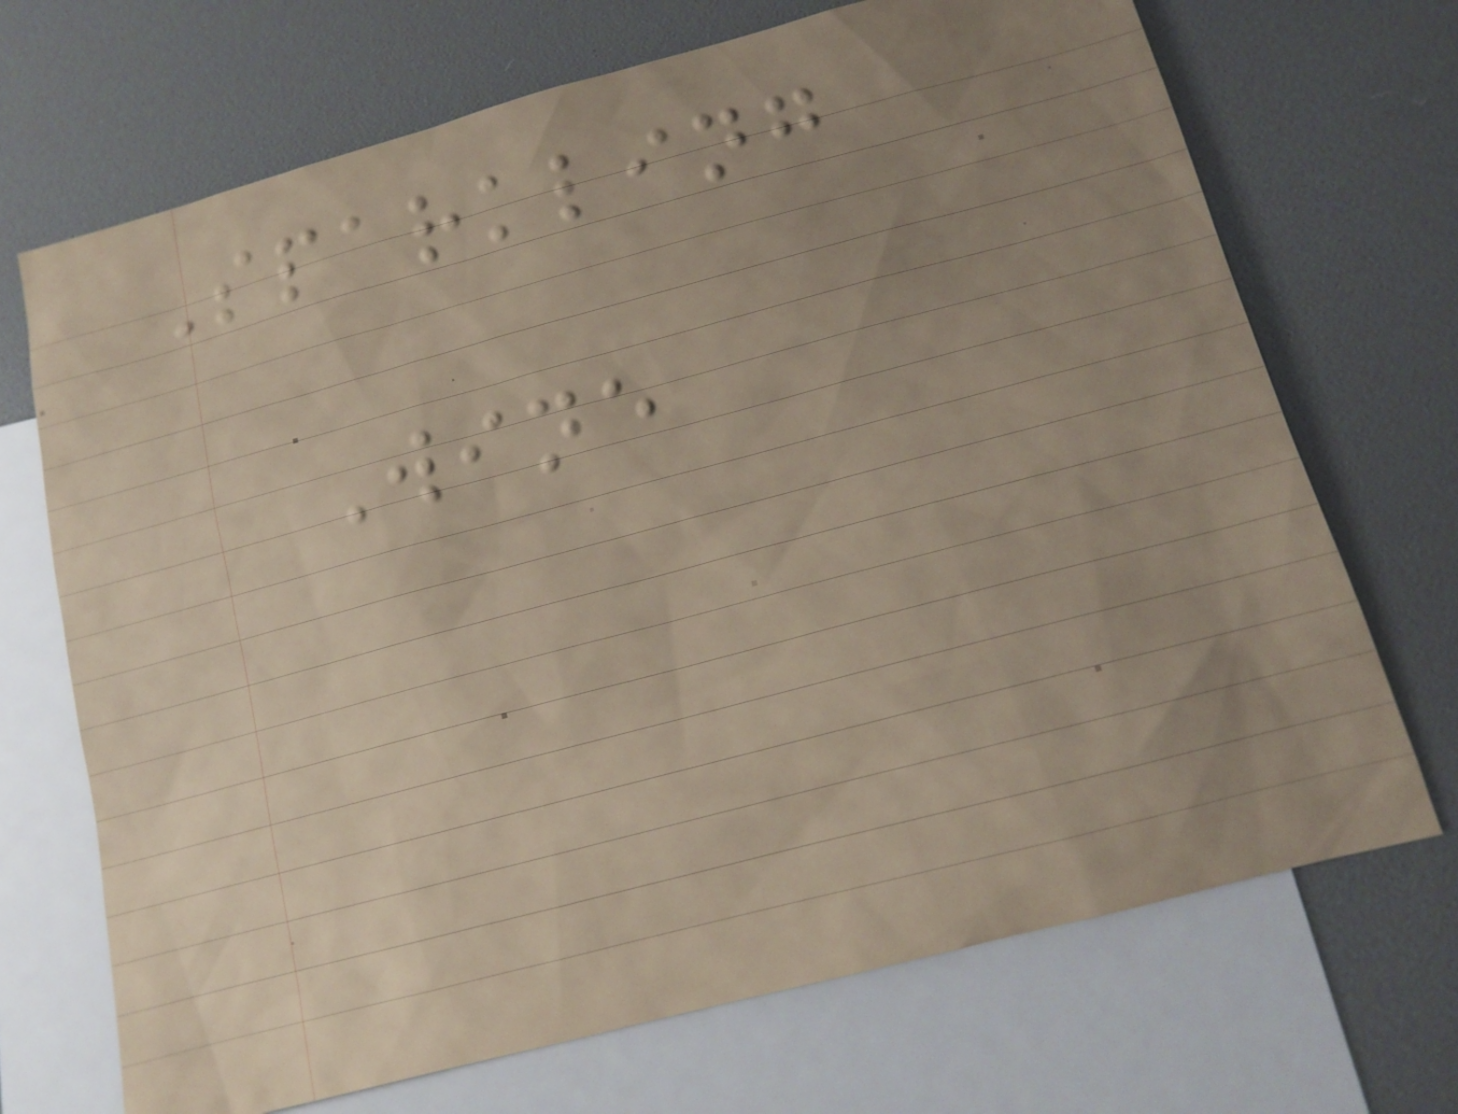Sparkling
Wine
